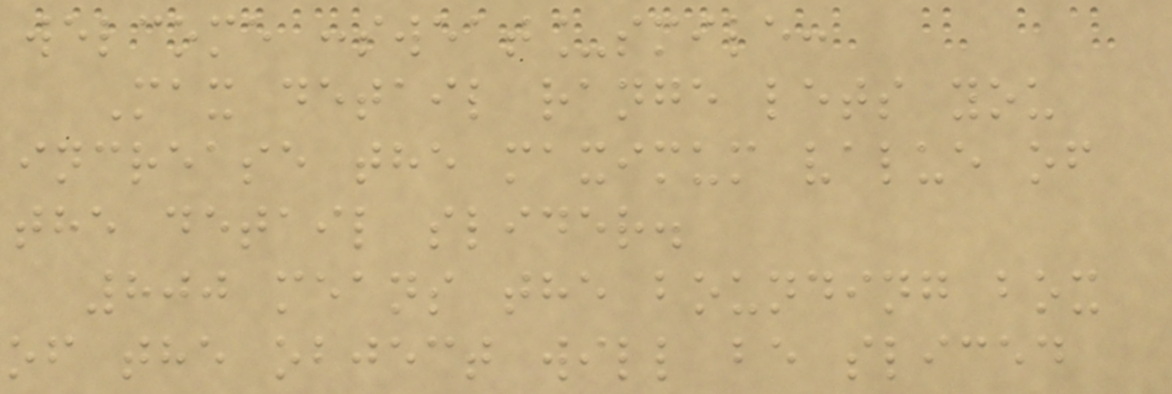welcome :sweat_smile:
Max detail range lets you
increase the maximum value of
the detail slider.
800 means the bounding box
of the object will be sliced
